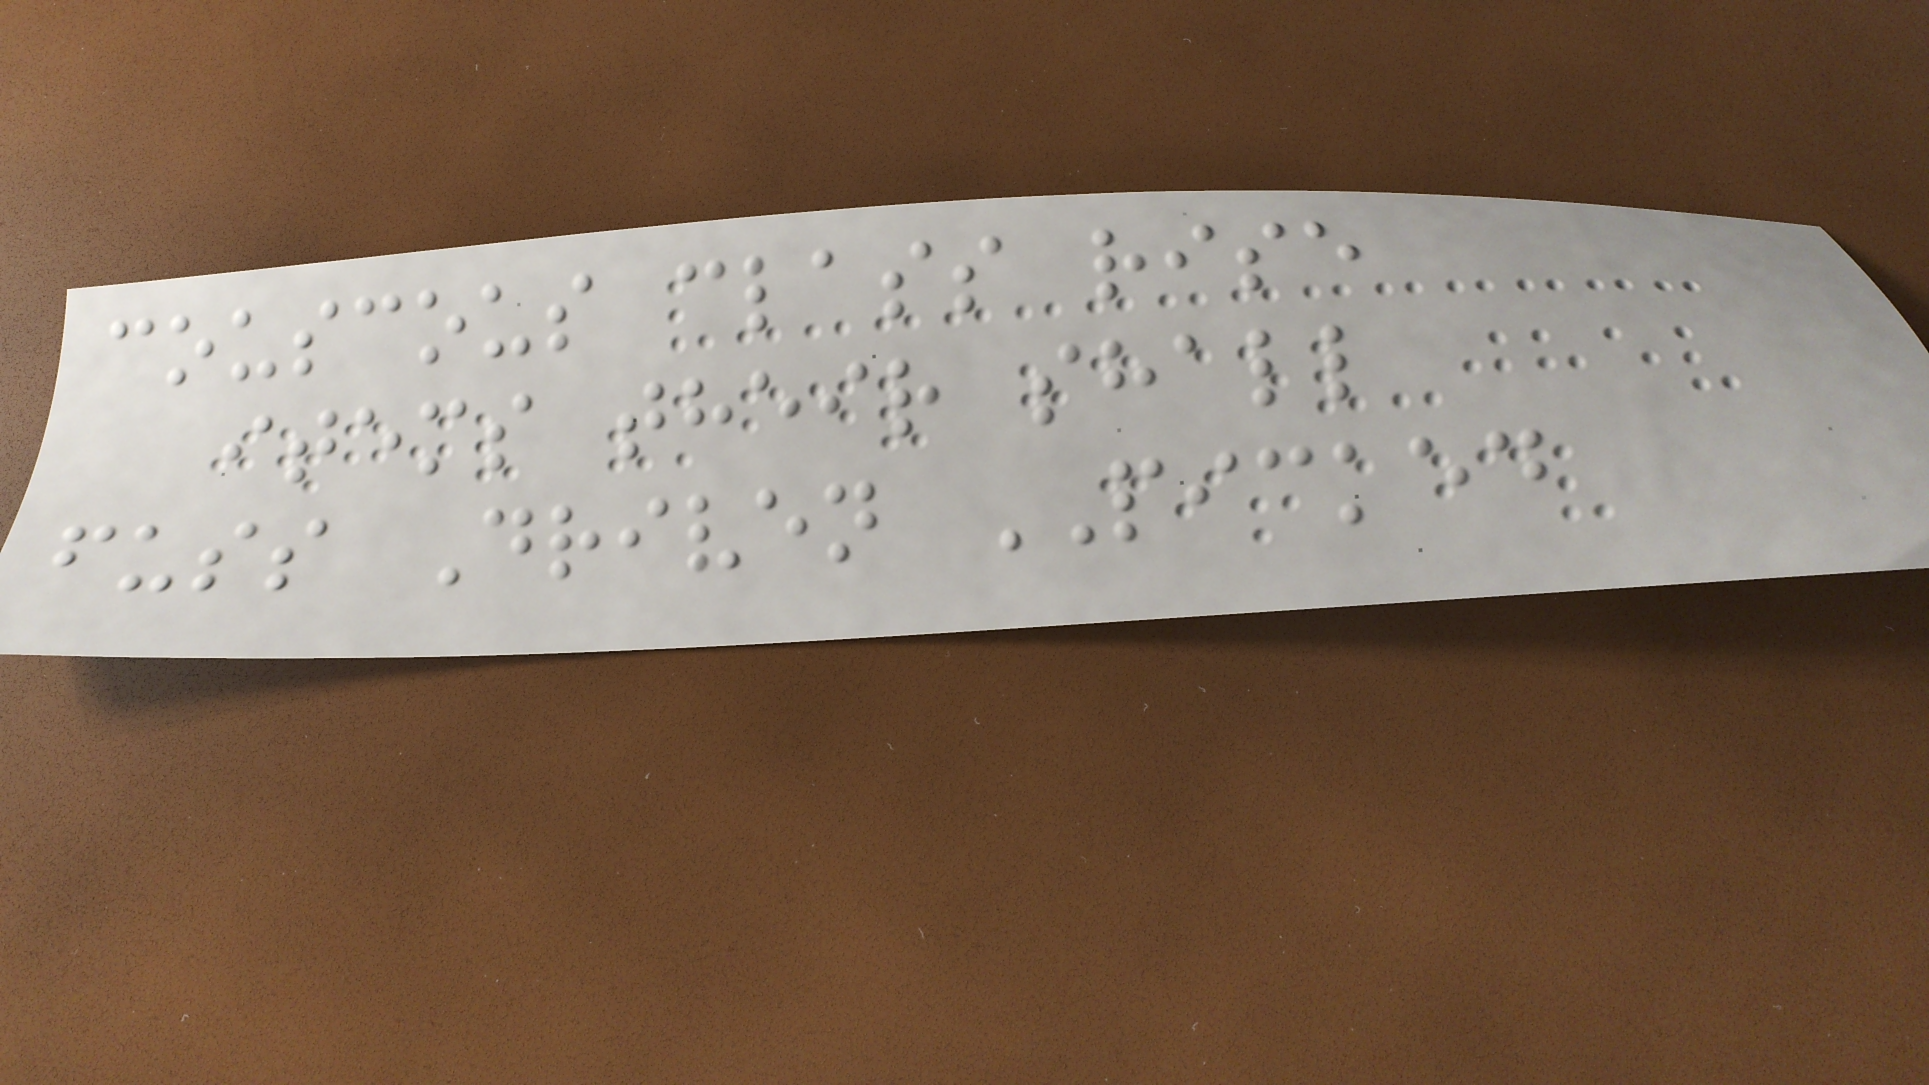couscous class rise
items their shall
fuss Driven PICKED
